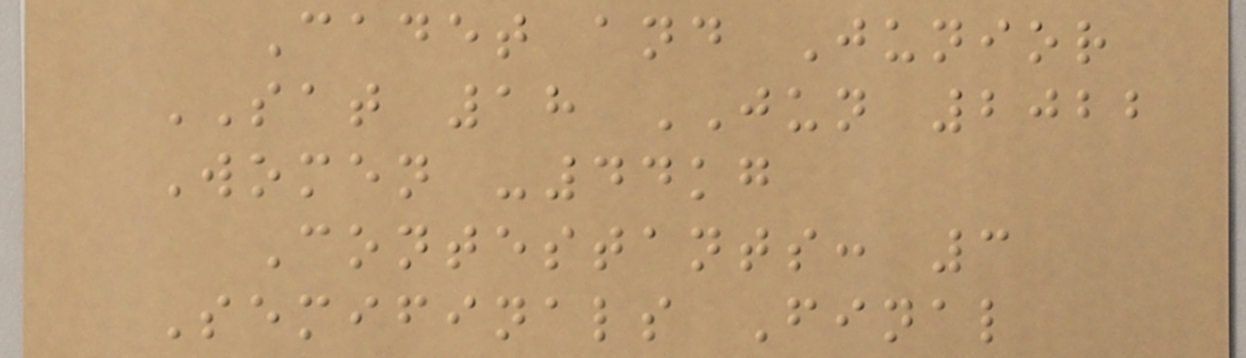Cadet and Junior
SAT 18 JUN 2022
Women -44kg
Contestants: 3
Semifinals Final
